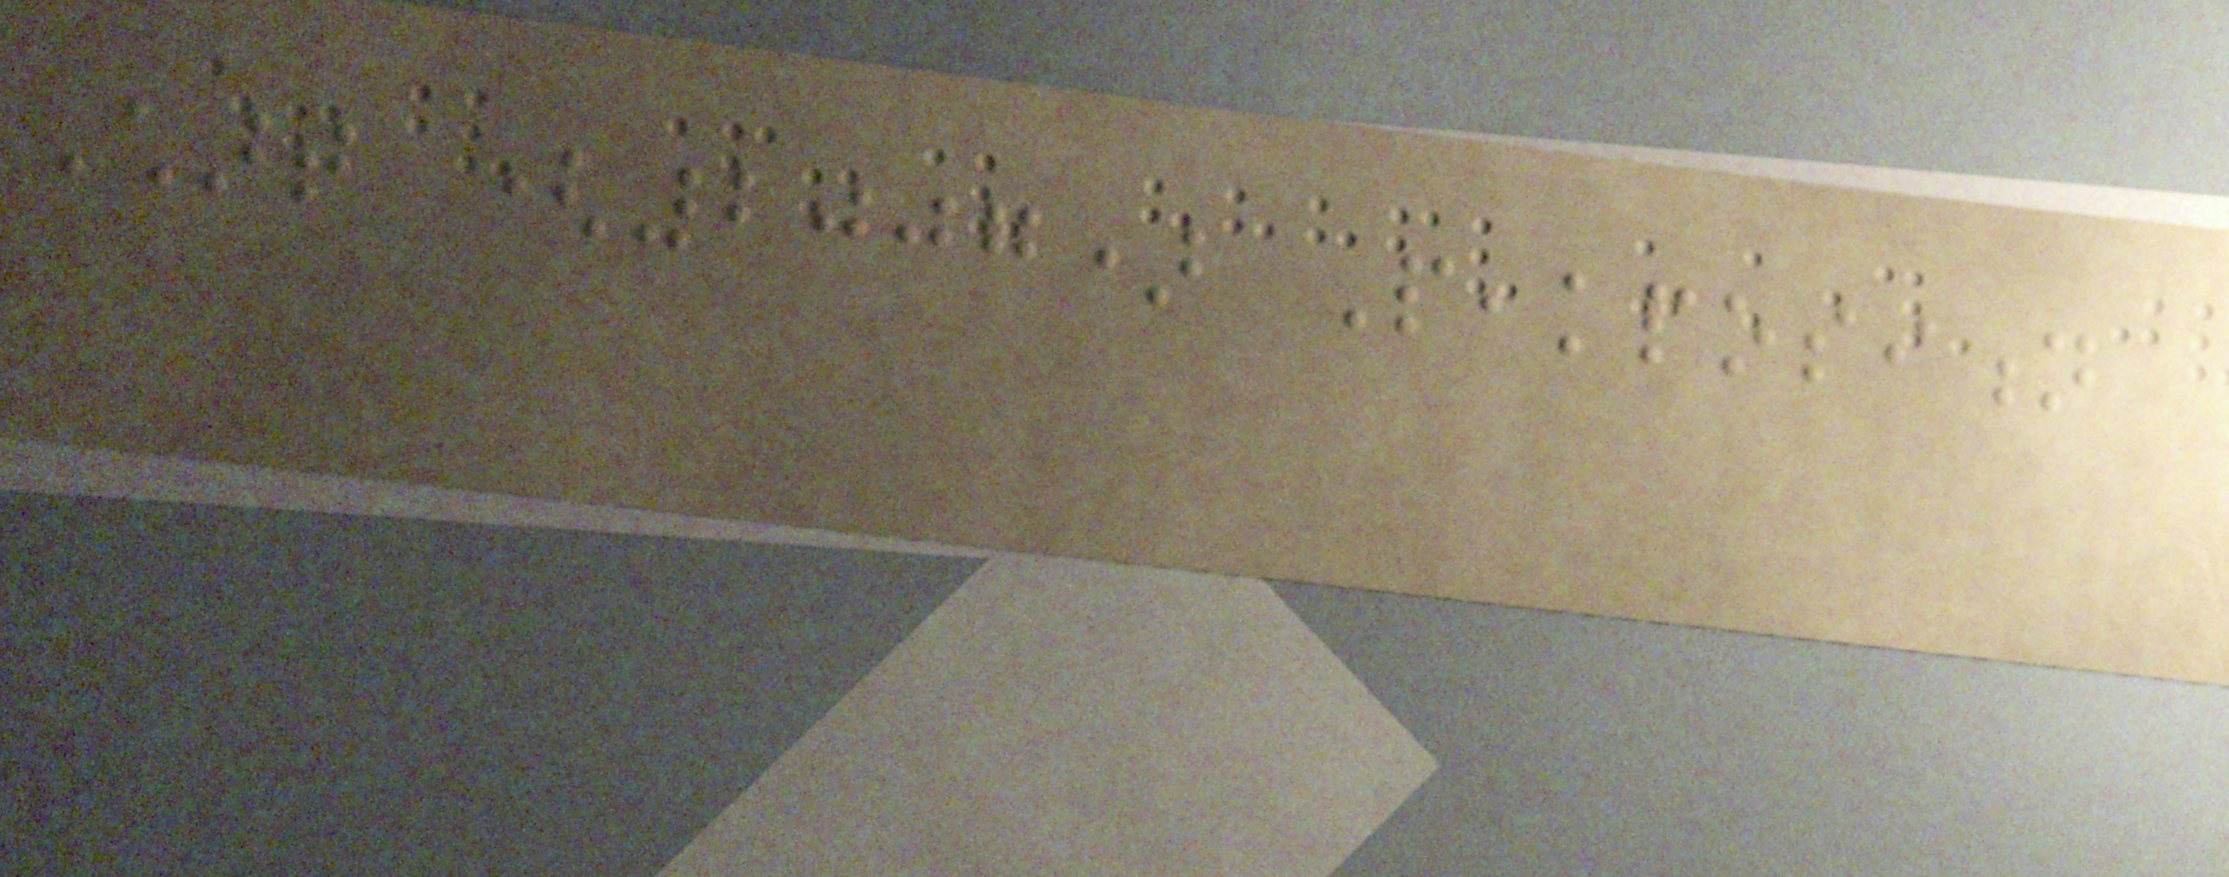Chart (2007) Peakposition
